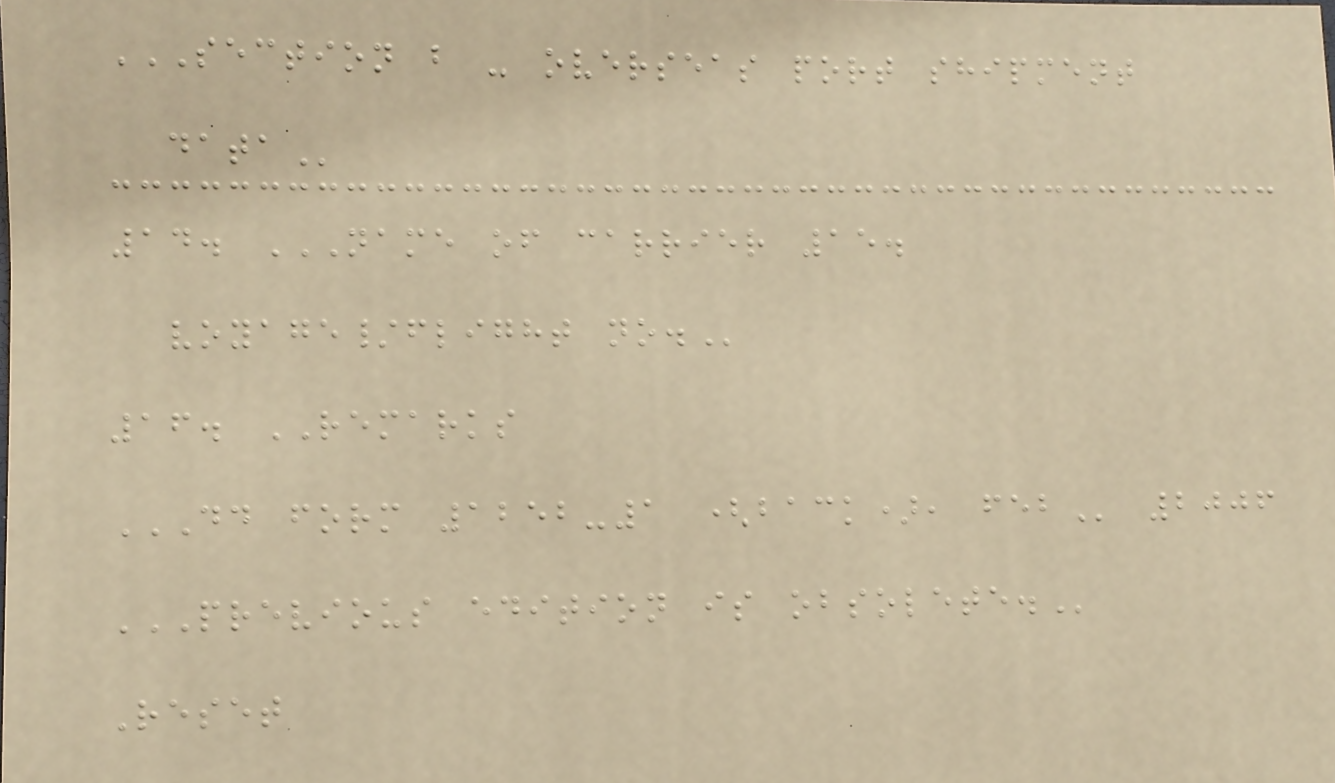SECTION B - OVERSEAS PORT SHIPMENT
DATA
14. NAME OF CARRIER 15.
VOYAGE/FLIGHT NO.
16. REMARKS
DD FORM 1252-1 (BACK), FEB 2006
PREVIOUS EDITION IS OBSOLETE.
Reset
